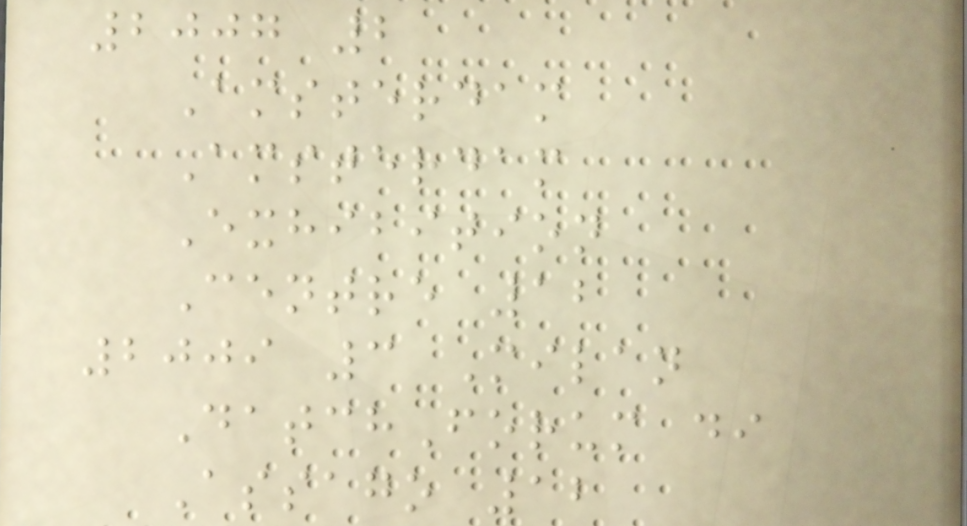2007 2
Amsterdam
Amsterdam
Exhibition
Centre 12
2009 3 Milan
DatchForum di
Assago 12
